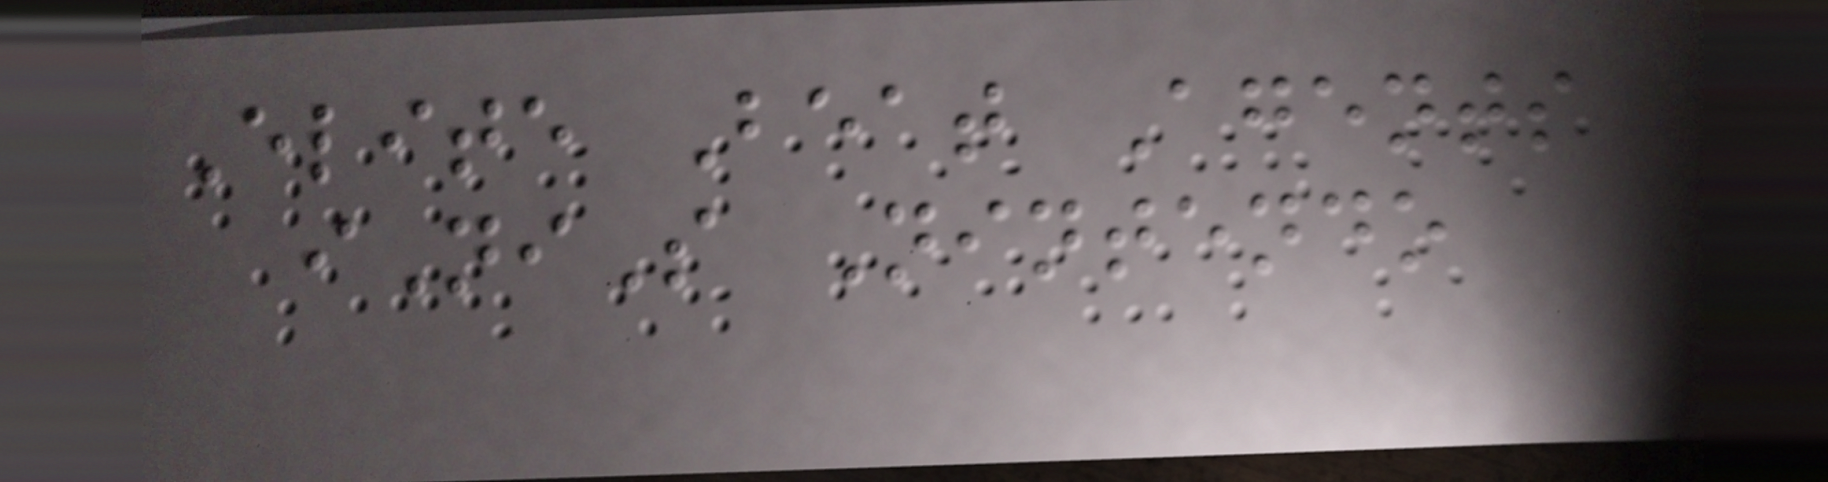Elite Beat Agents
iNiS Nintendo
